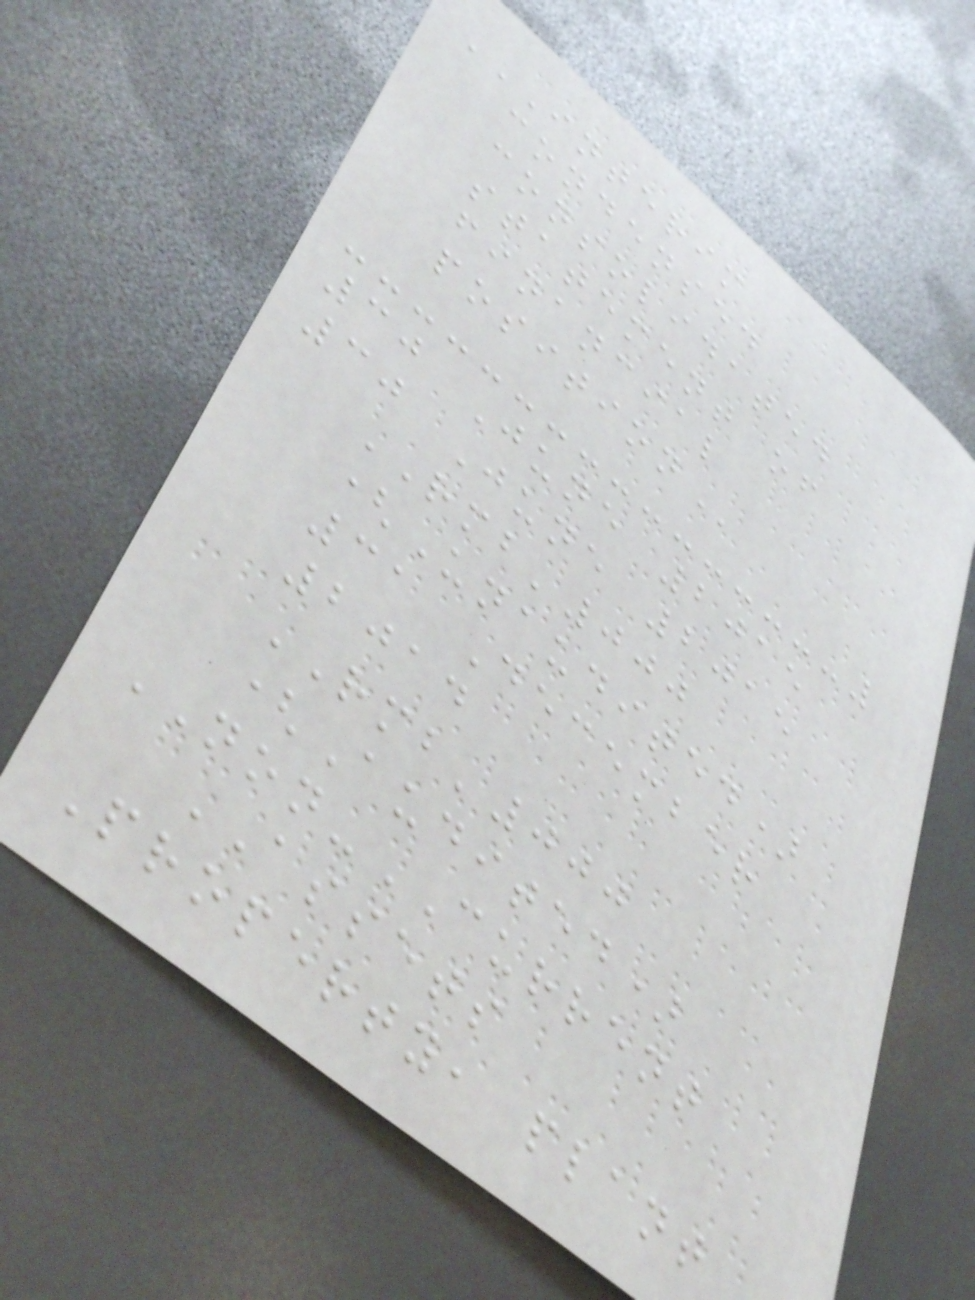INTERIM
CONDENSED
CONSOLIDATED
STATEMENT OF
FINANCIAL
POSITION
30 June 2015
30 June 2015
RMB'000
(Unaudited)
31 December
2014
RMB'000
(Audited)
NON-CURRENT
ASSETS
Property, plant
